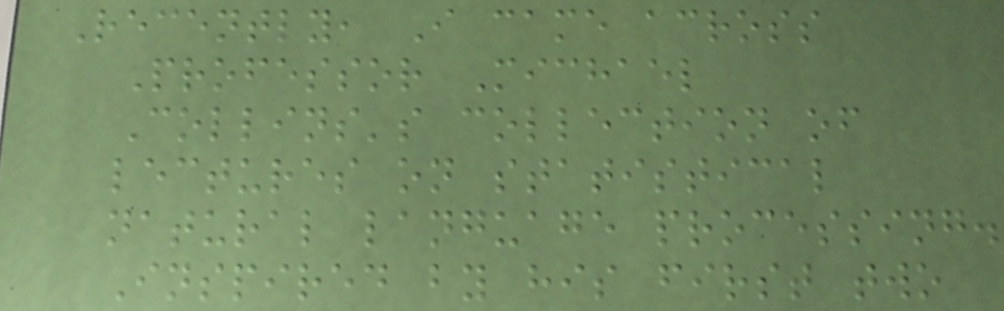Recently, I came across
Professor Michael
Collins's collection of
lectures on statistical
natural language processing.
Inspired by his first two
